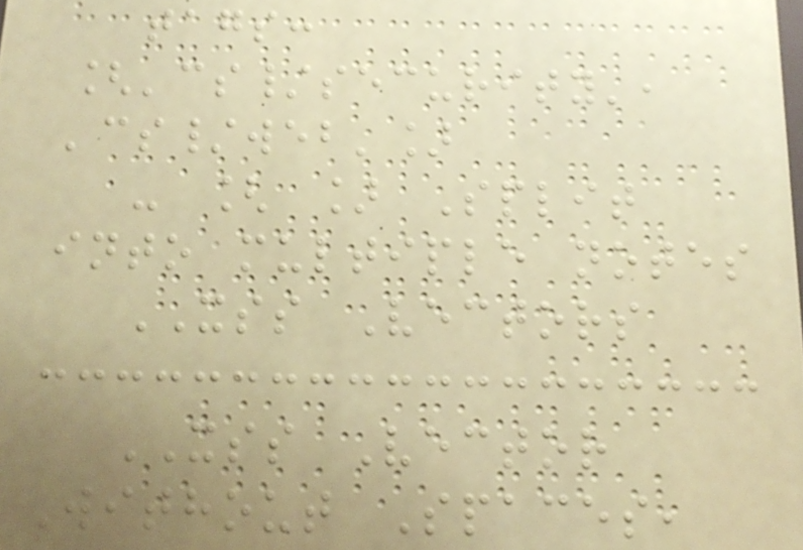tags:
['cs/security',
'cs/web']
- [ ] Split
into multiple notes
XSS Vectors
XSS Vector
Without Spaces,
